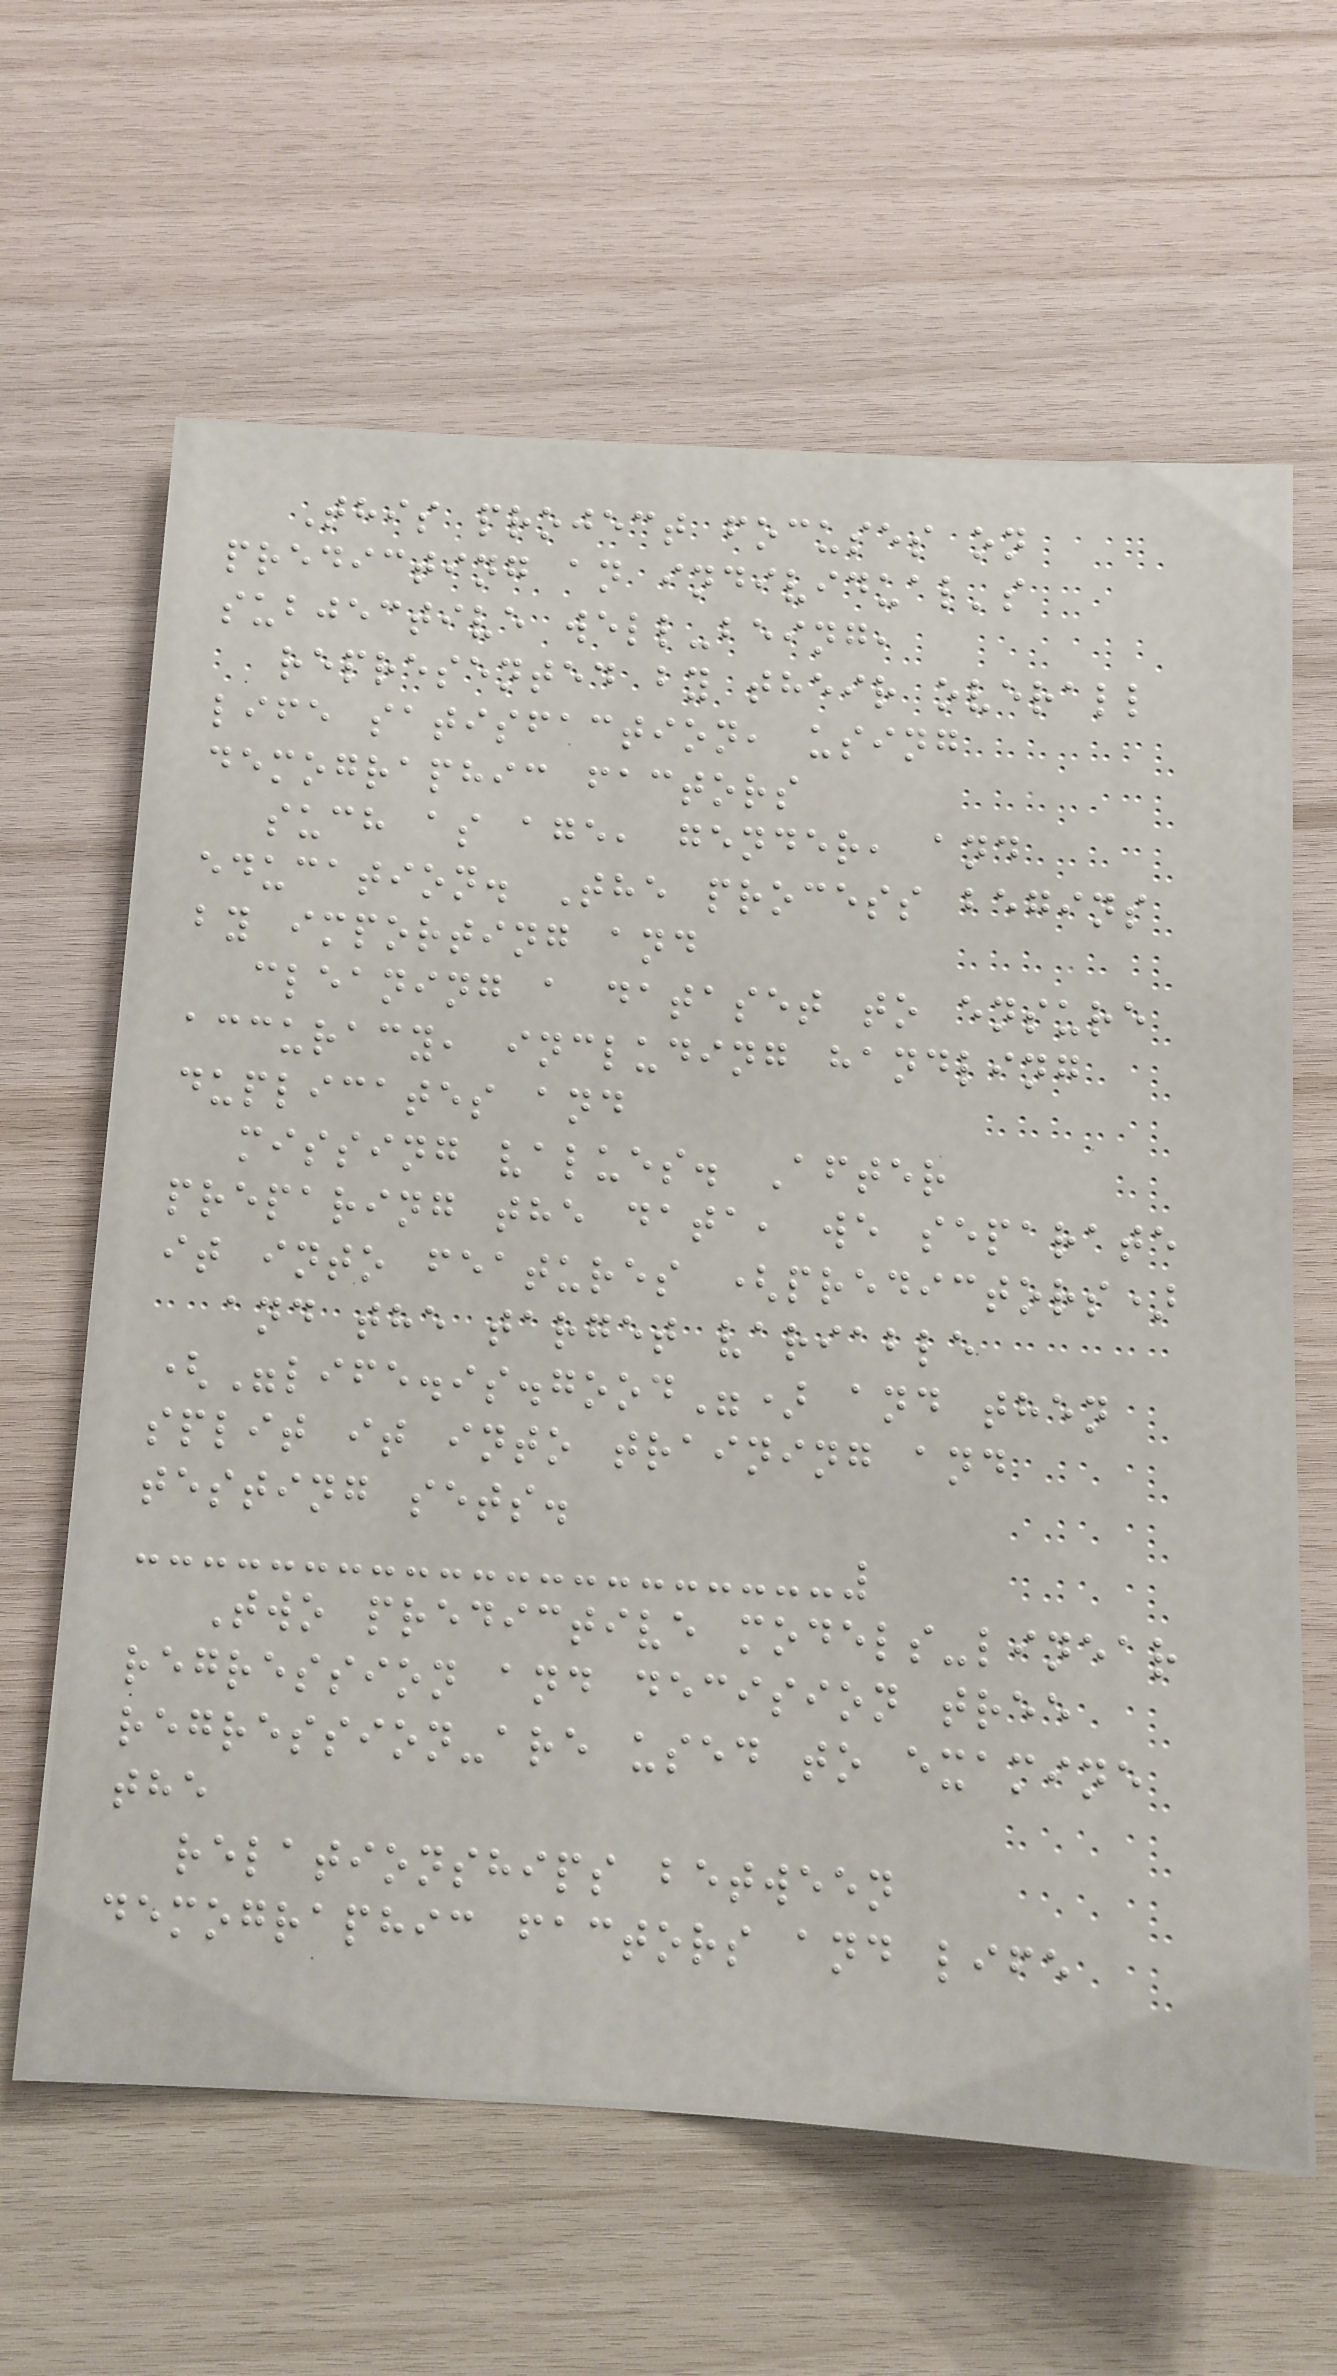This project focuses on
predicting an individual's
subjective well-being,
represented by their overall
life satisfaction, using
demographic factors
such as age, gender, and
education. The process begins
by importing and
cleaning a dataset to ensure
accuracy, including handling
duplicates and
missing values. After
preparing the data, we separate
it into features (predictors)
and the target variable
("life.is.good") and then
split it into training and
testing sets.
Two predictive models-linear
regression and decision tree
regression-are used to examine
the
relationships between
demographic factors and life
